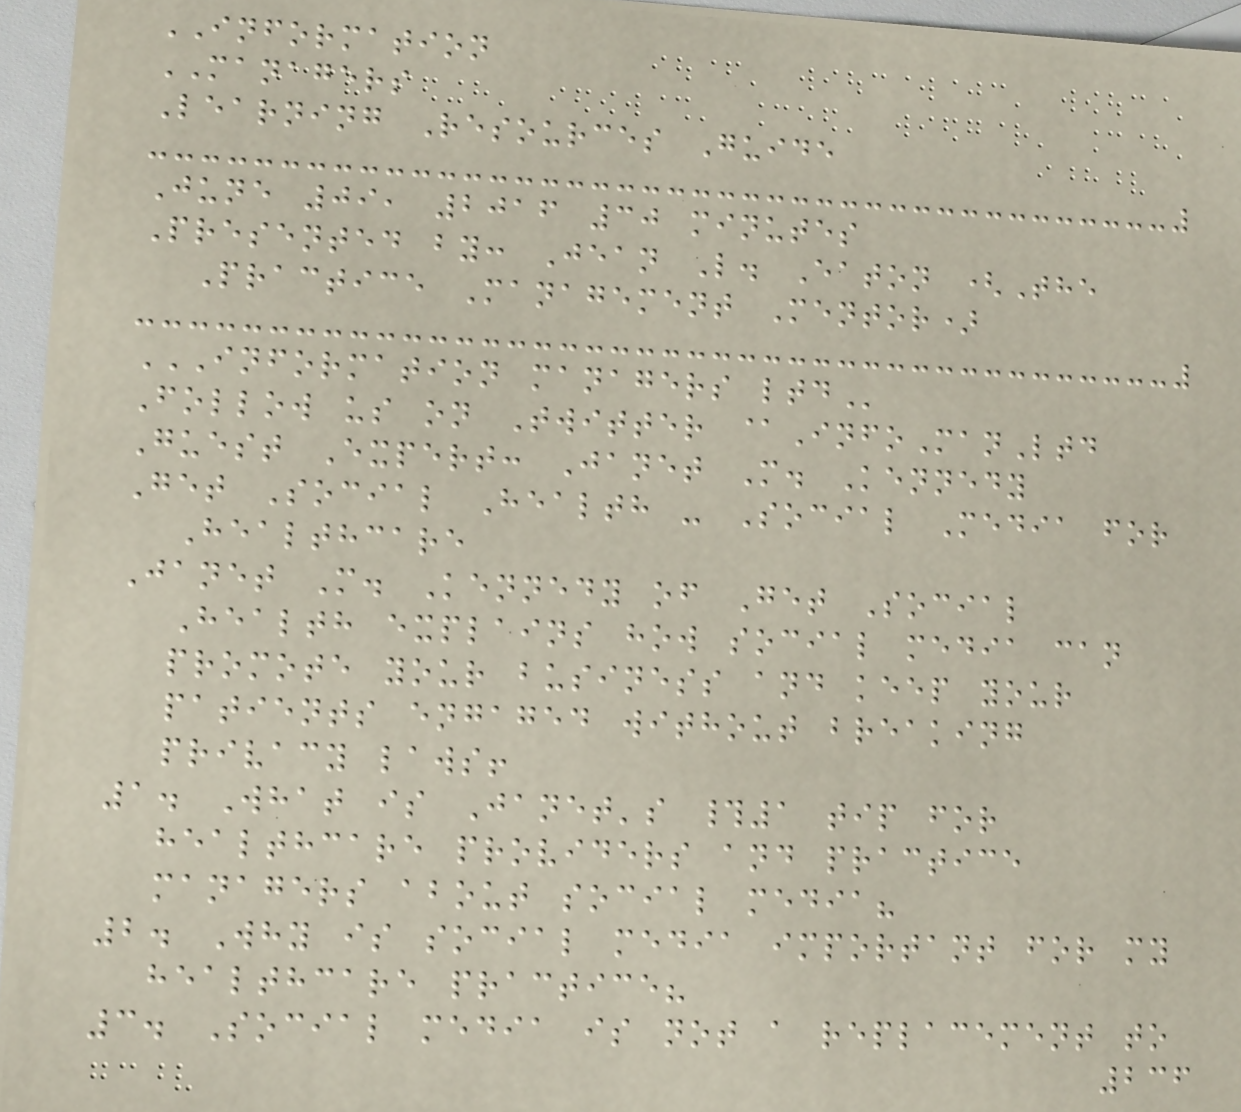INFORMATION
MANAGERS
Learning Resources Guide
June 09, 2016 30 minutes
Presented by: Jean L. Eaton (The
Practice Management Mentor)
INFORMATION MANAGERS LTD
Follow us on Twitter @InfoManLtd
Guest Expert: Janet M. Kennedy
Get Social Health - Social Media for
Healthcare
Janet M. Kennedy of Get Social
Health explains how social media can
promote your business and keep your
patients engaged without breaking
privacy laws!
1. What is Janet's #1 tip for
healthcare providers and practice
managers about social media?
2. Why is social media important for my
healthcare practice?
3. Social media is not a replacement to
236
